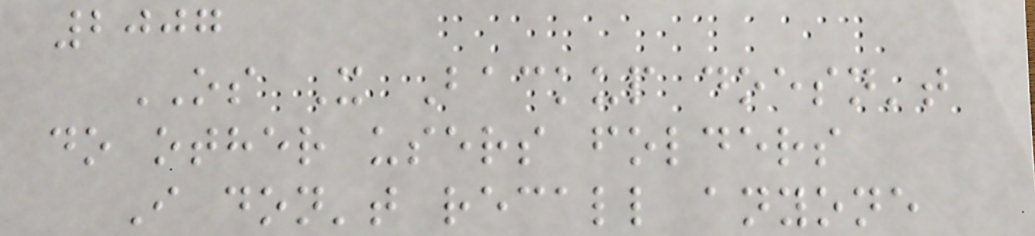2007
OS X Backup doesn't
do other users folders
I don't recall anyone
